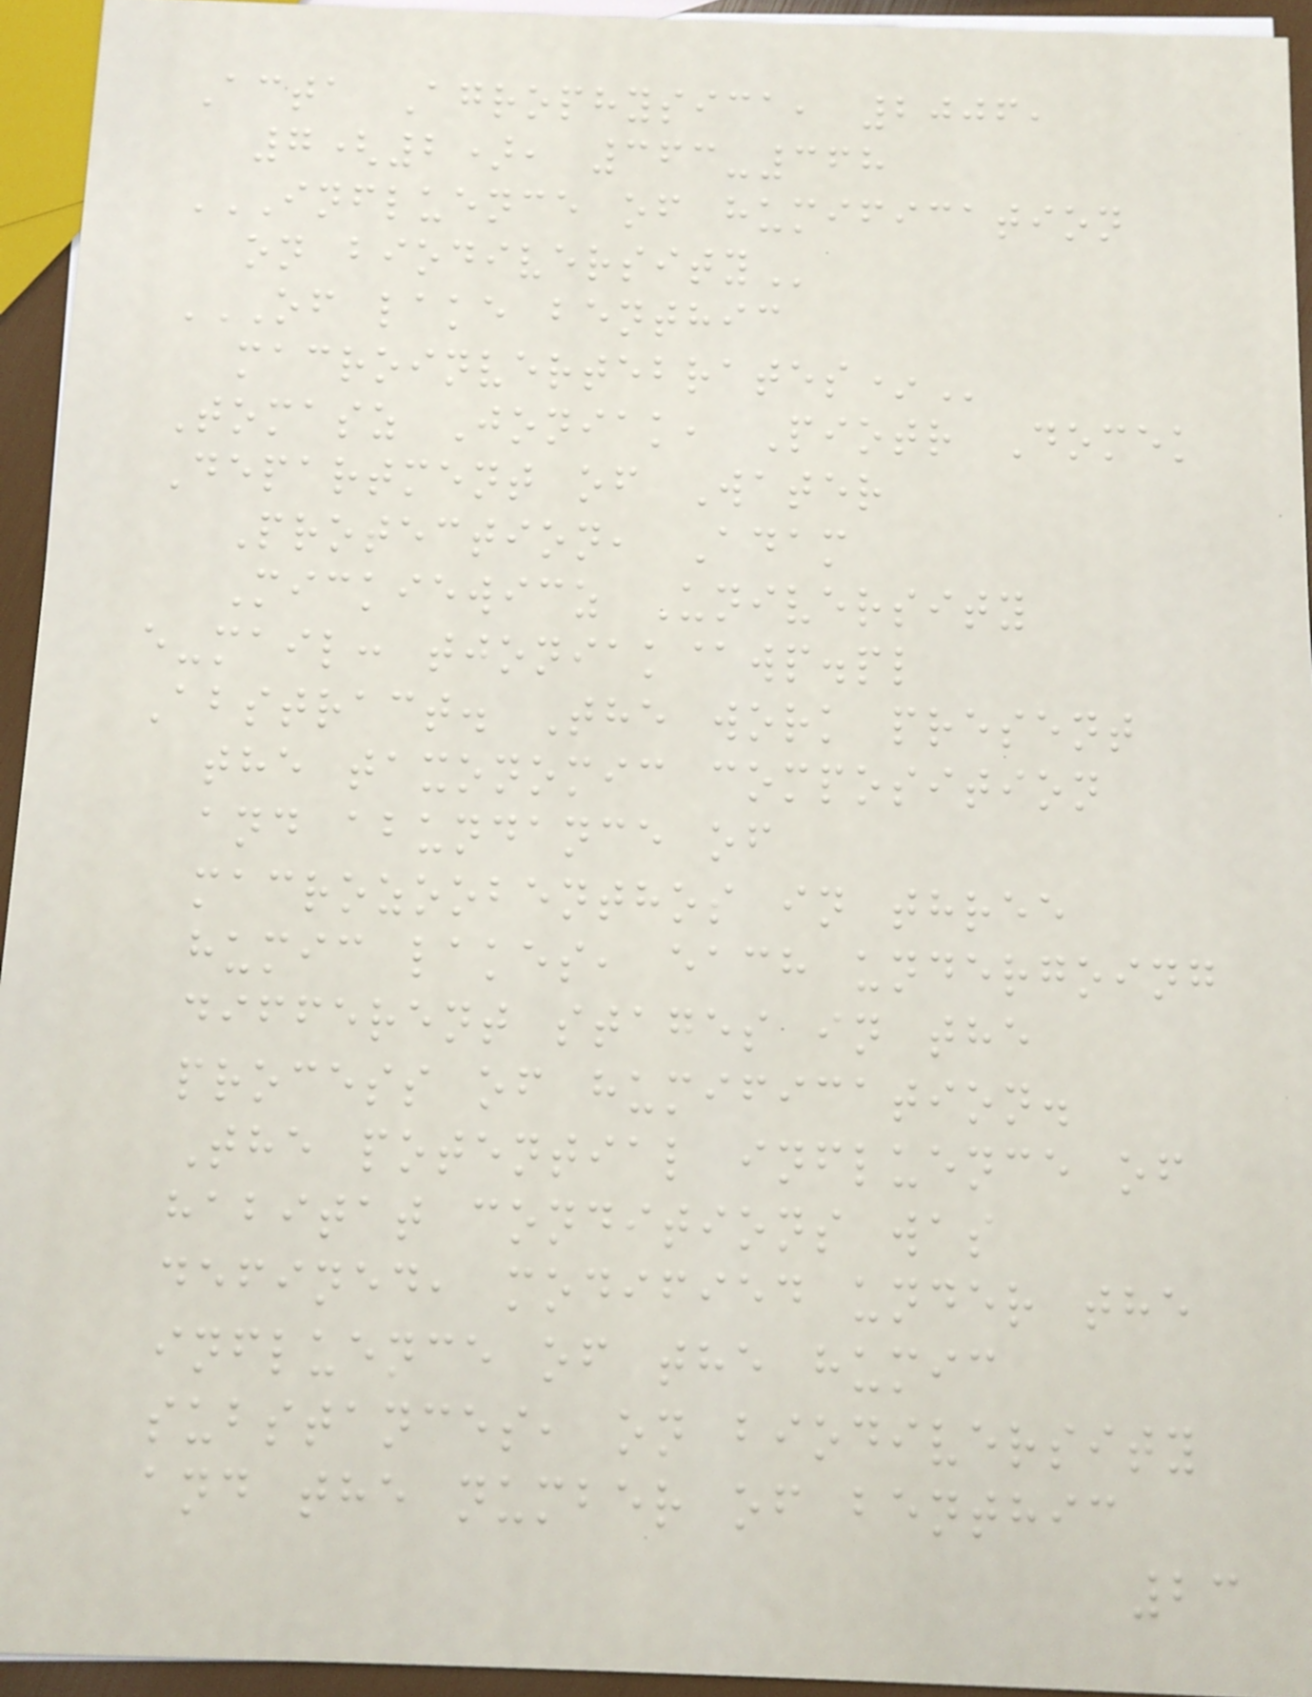Acta Agrophysica, 2006,
7(2), 363-368
INFLUENCE OF HUMIFICATION
ON BIODIVERSITY
OF LAKE BENTHIC
MACROINVERTEBRATES*
Tomasz Joniak, Piotr Domek
Department of Water
Protection, Adam
Mickiewicz University
e-mail: tjoniak@wp.pl
Abstract. The work present
the taxonomic composition
and abundance of
macrozoobenthos in three
humic lakes, each undergoing
different stages in the
process of humification.
The potential influence of
habitat conditions was
defined, modified under the
influence of the humic
substances, on biodiversity
and the number of benthic
23
